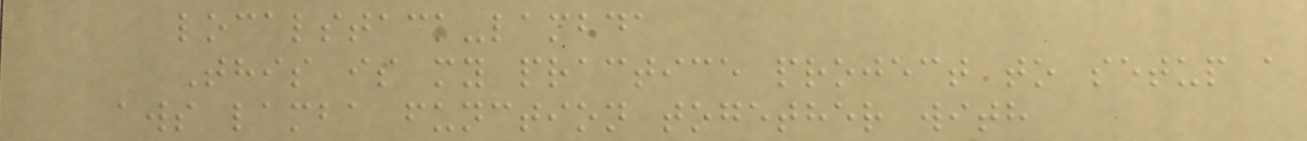localstack-lambda
This is my practice project to setup a
aws lamba function together with
